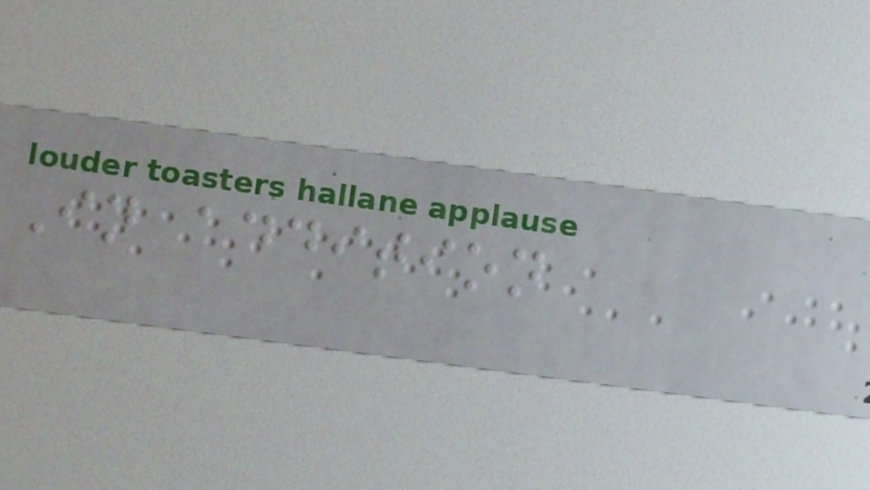In addition
